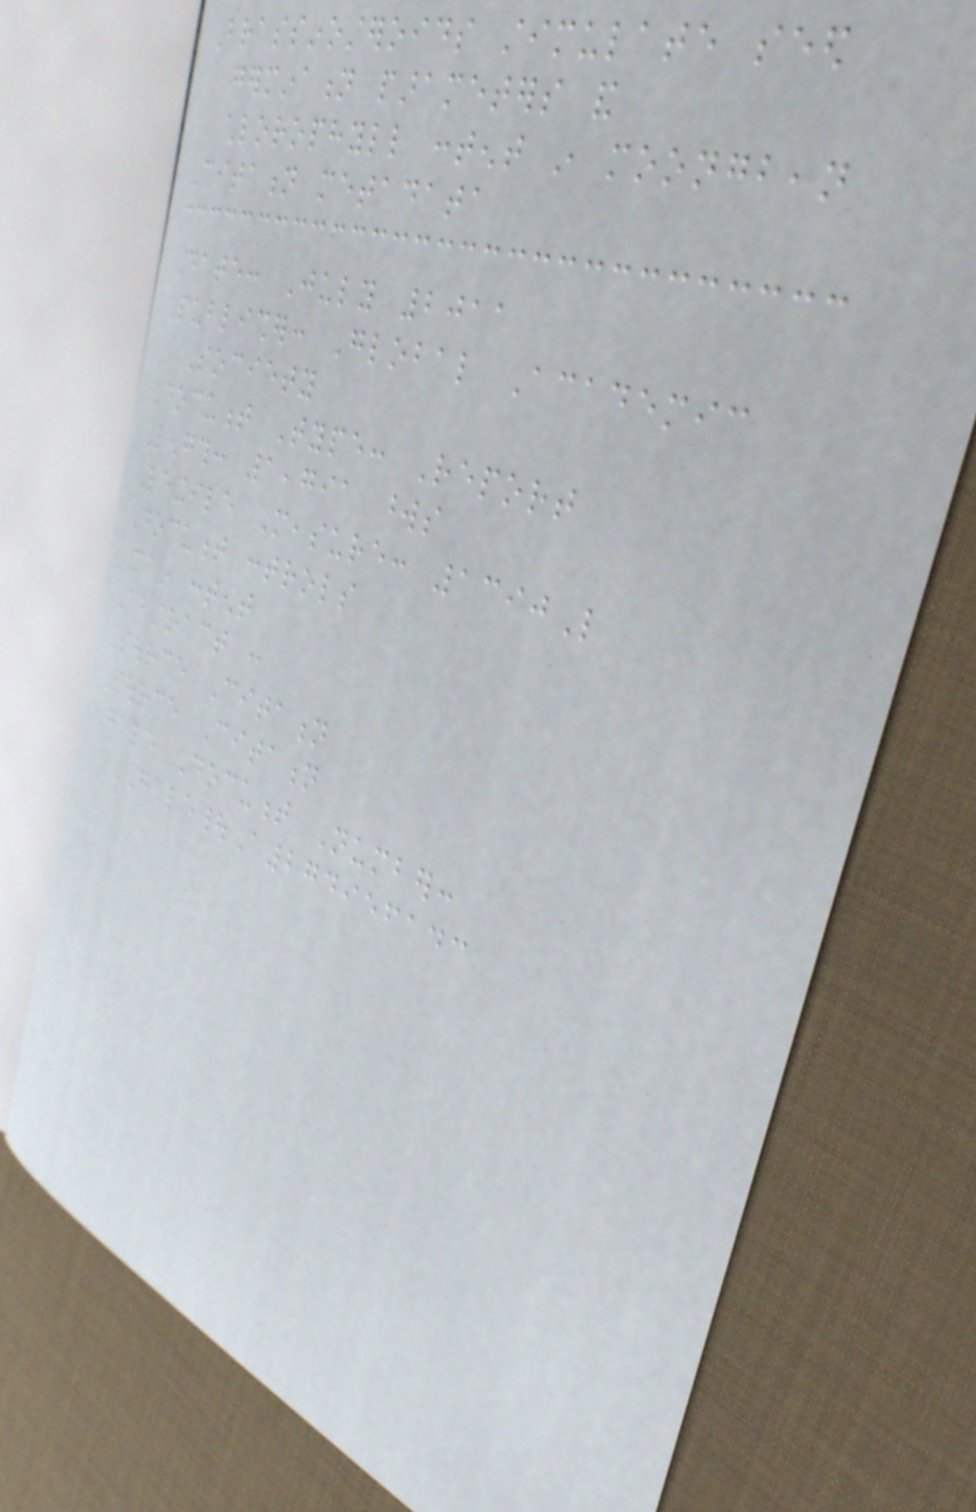Brassinosteroids stimulate seed
germination parameters and
chlorophyll content in moongbean
Citation metadata
Date: July 2011
Publisher: Global Academic
Society
Document Type: Report
Length: 1,791 words
Lexile Measure: 1390L
Document controls
Main content
Abstract :
Source Citation
Source Citation
Gale Document Number:
GALE|A274956143
